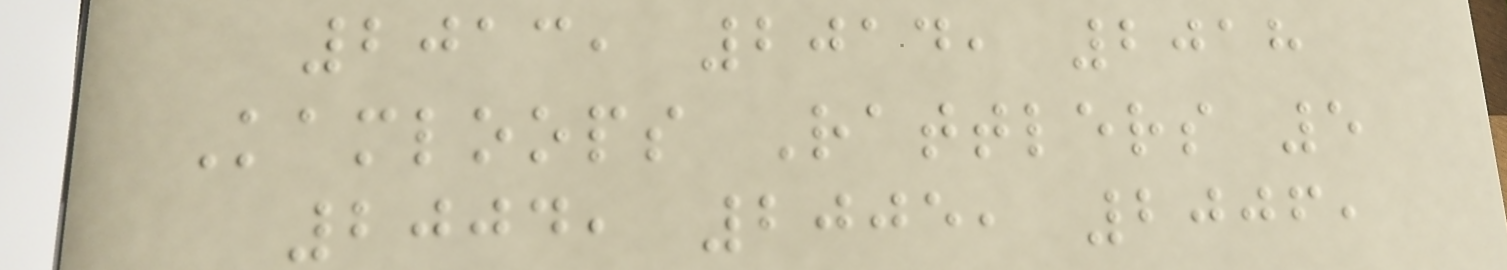2013, 2014, 2018
Kamloops Rattlers 5
2004, 2005, 2006,
